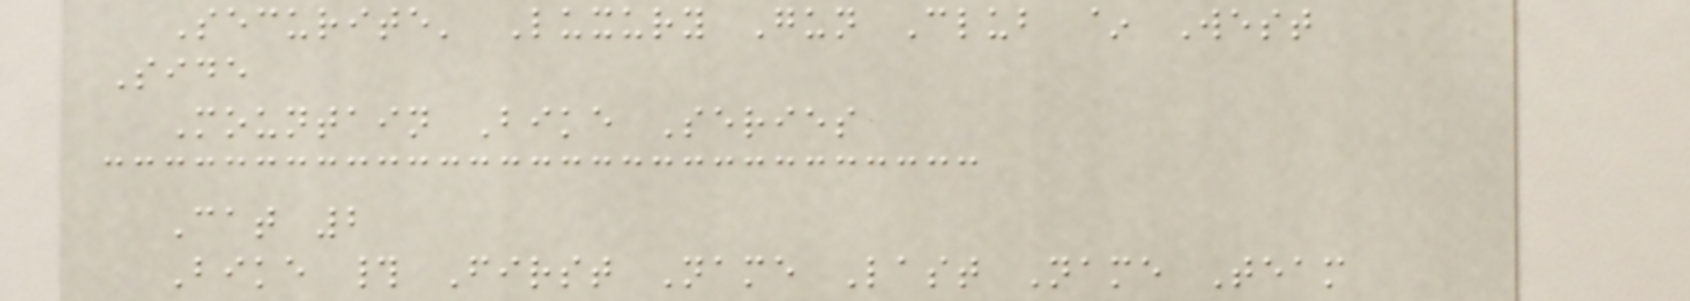Securite' Luxury Gun Club ~ West
Side
Mountain Bike Series
Cat 2
Bike # First Name Last Name Team
